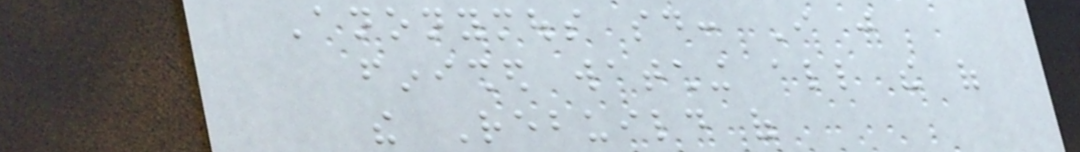Anonymous said: I just
finished watching all the of
the Rebuild of
